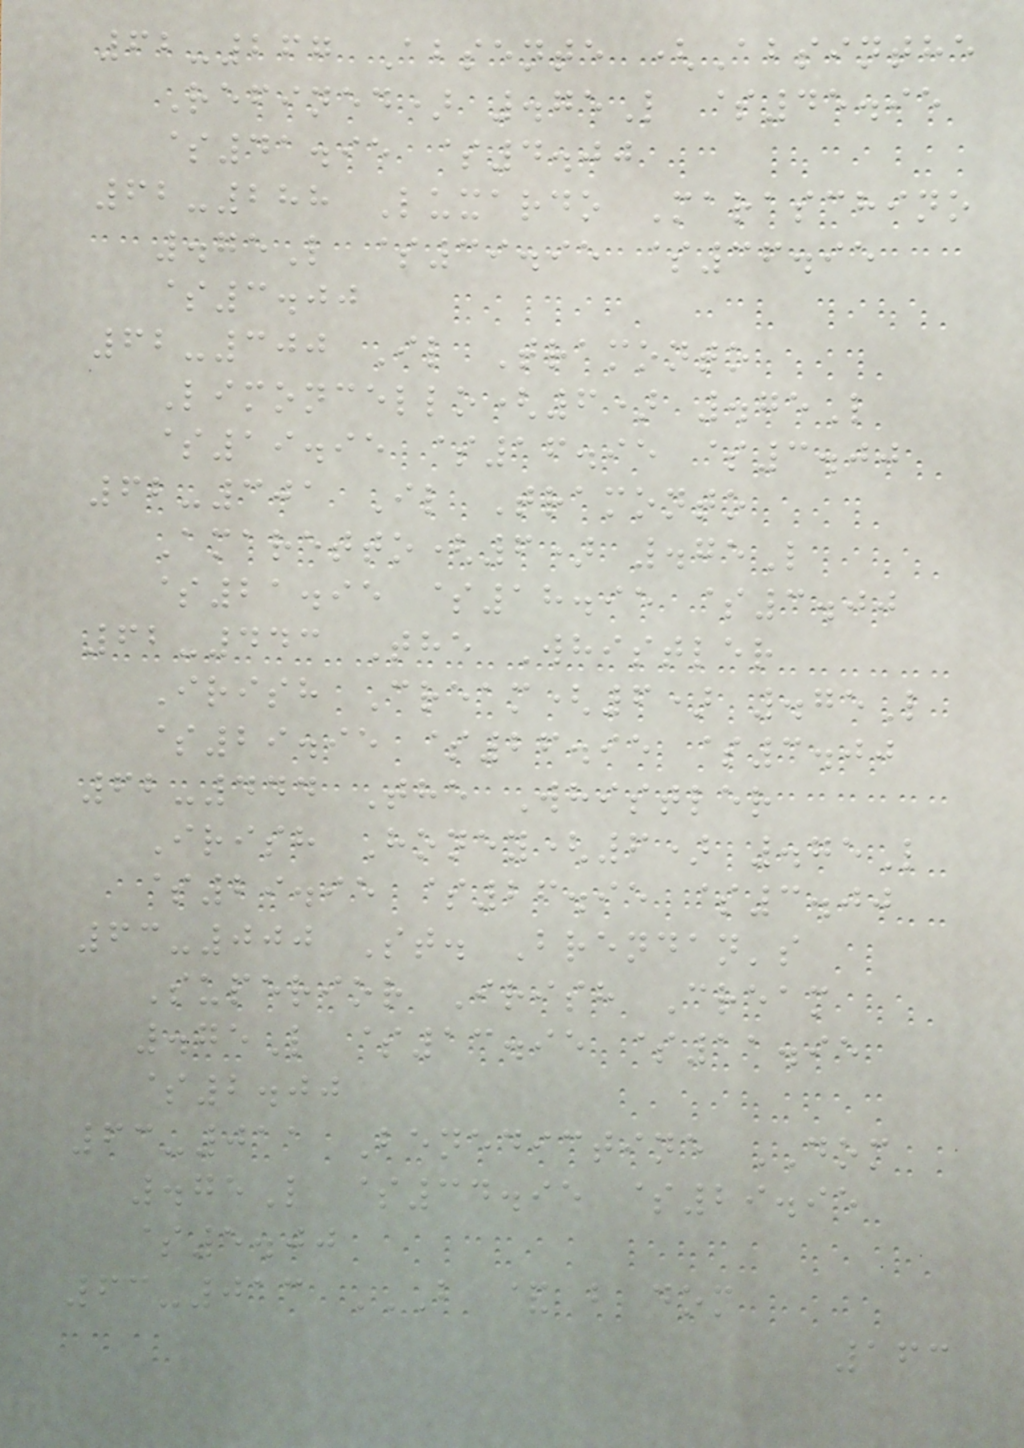62-267 Absente (Absinthe
Refined) .75L $45.95
$41.95 $4.00
62-288 Luxardo Maraschino
.75L $39.95 $36.95
$3.00
62-300 Il Tramonto
Limoncello(6) .75L
$19.95 $16.95 $3.00
62-301 Il Tramonto
Amaretto(6) .75L
$21.95 $18.95 $3.00
62-443 The Whistler
Irish Cream(6) .75L
$29.95 $26.95 $3.00
62-444 The Whistler
Irish Honey(6) .75L
$29.95 $26.95 $3.00
63-000 St. Brendan's
Superior Irish Cream
.75L $13.95 $11.95
$2.00
63-011 Benedictine DOM
.75L $34.95 $29.95
$5.00
63-013 B & B DOM
163
